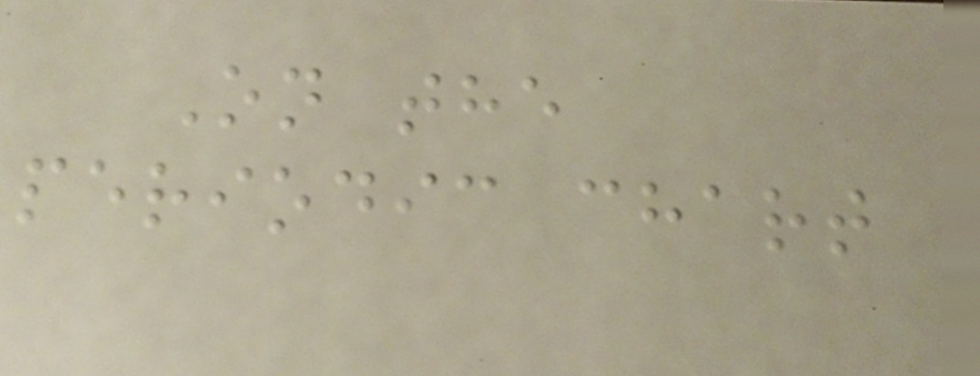On the
periodic chart
